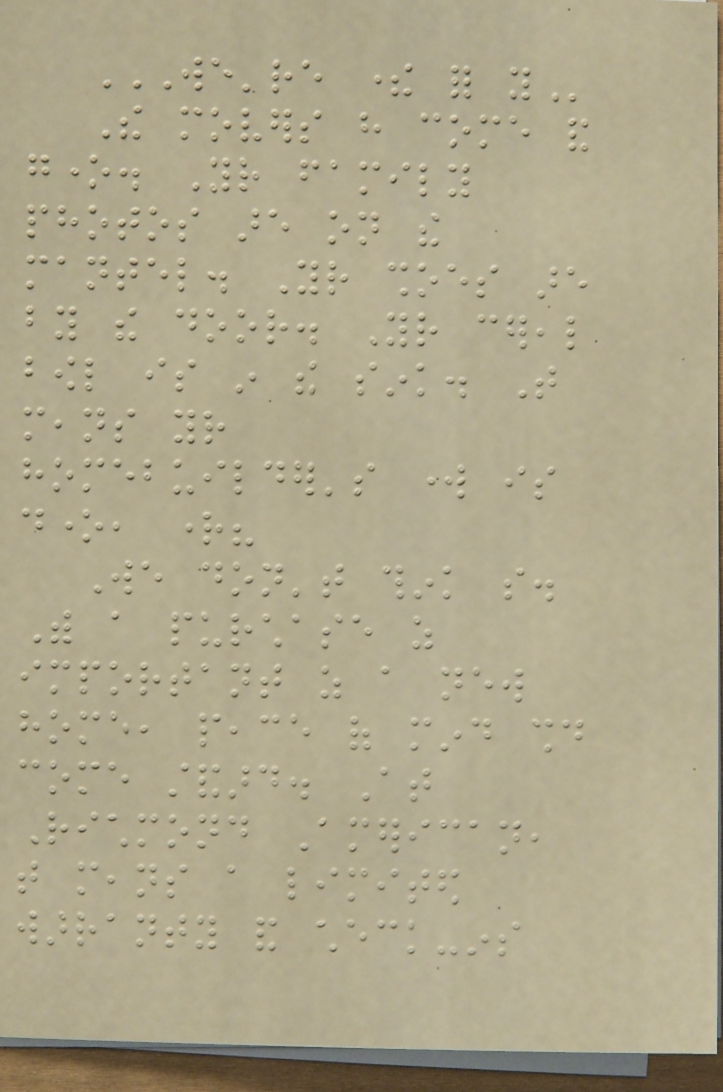WE'RE THERE FOR YOU
The movers have come and
gone. Your family
photos are on the
mantel. Your shoes are
by the door. Your cereal
bowl is in the sink. That
means your
homebuilder's work is
done, right?
We don't think so.
With a purchase as
important as a new
home, peace of mind should
come standard. At
Richmond American,
that means a limited
warranty and check-ins
